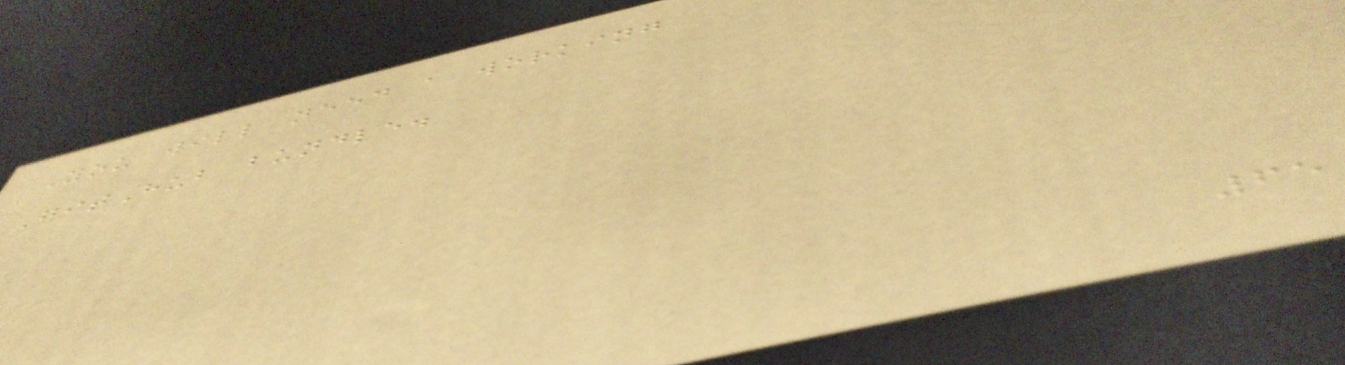You will need a working
GitHub bundle.
65
